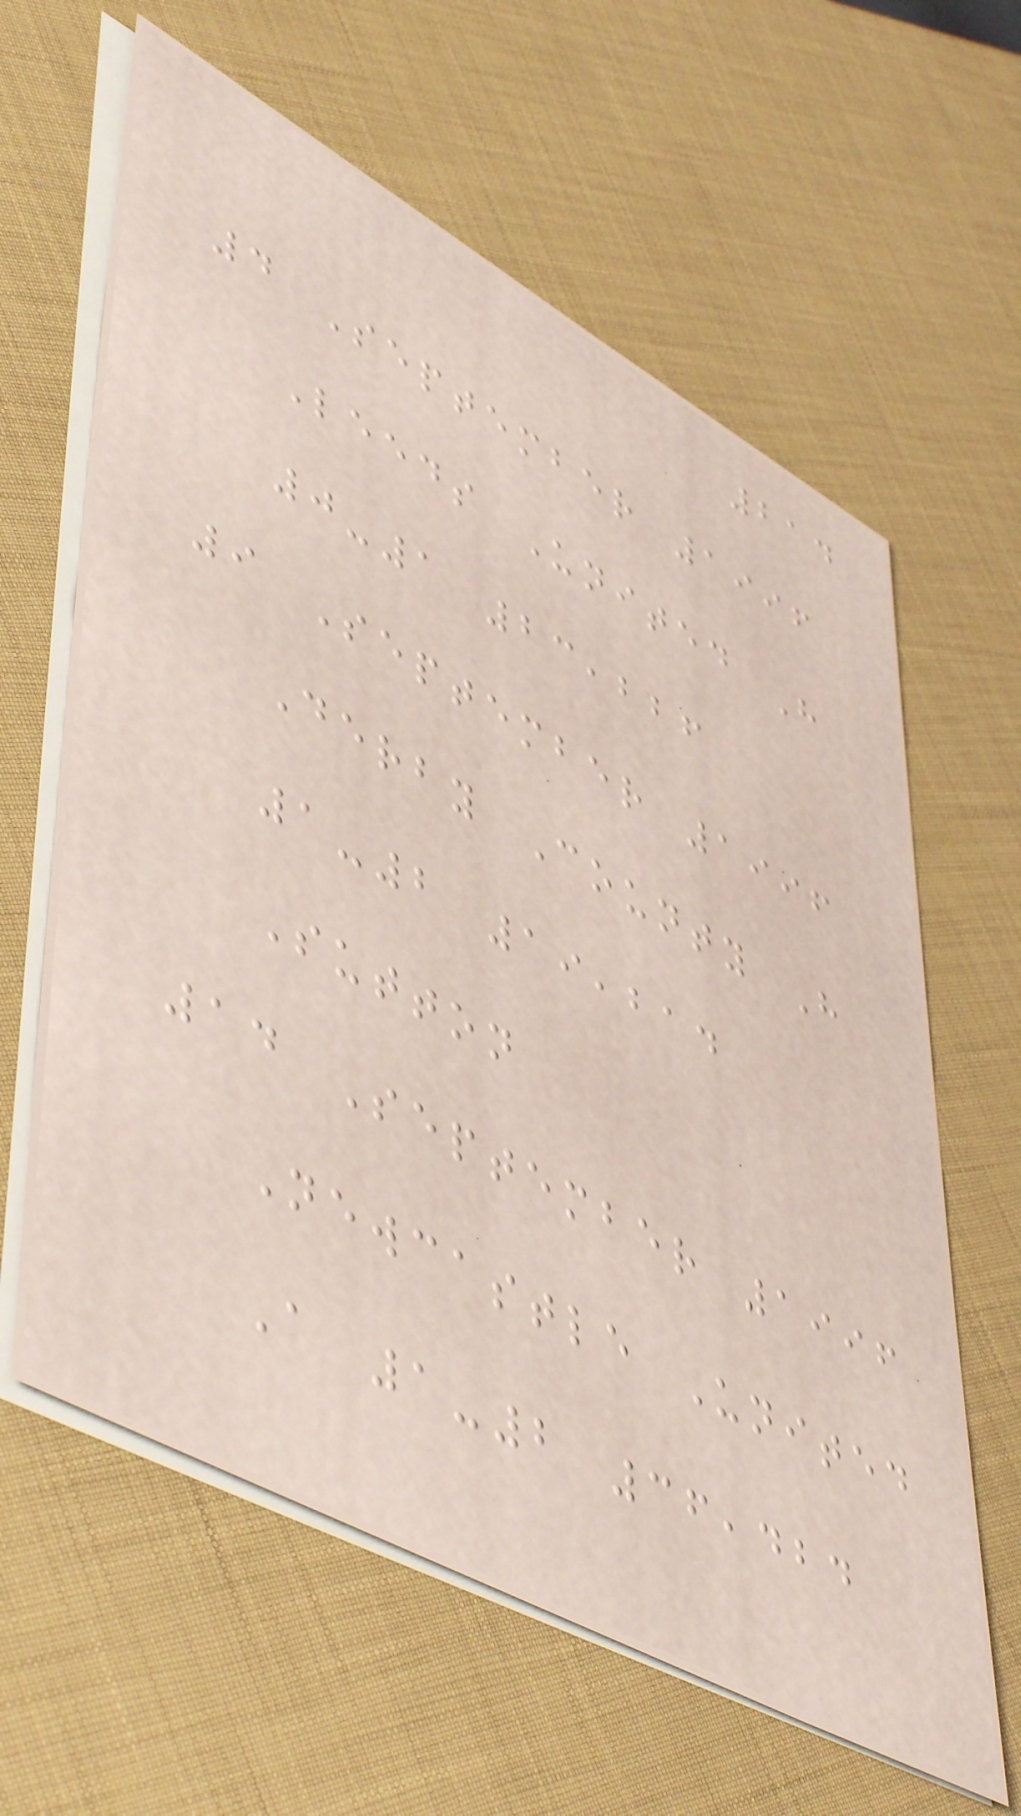214
4 September 1996
Leeds United H
0-1 23,226
9 September 1996
Derby County H
1-2 19,214
Sutton
14 September 1996
Newcastle United
A 1-2 36,424
